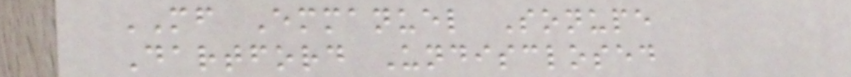MF Emmanuel Sonupe
Dartford Undisclosed
